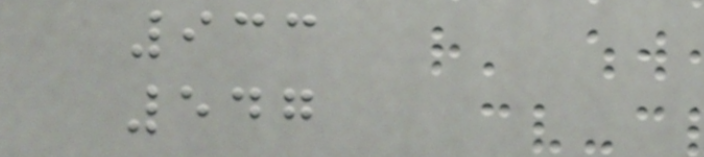933
547
